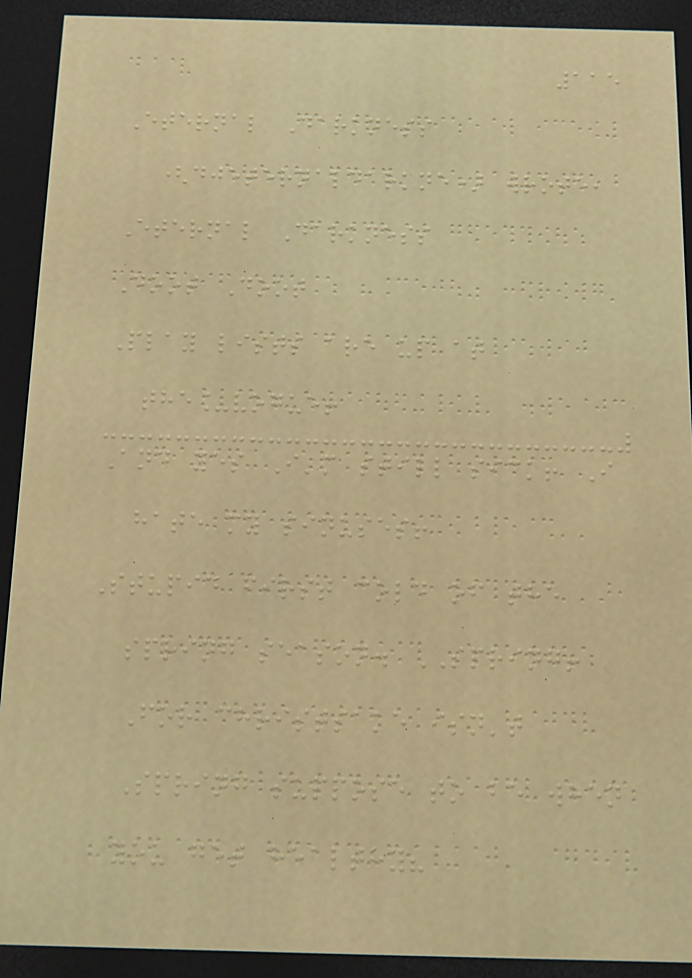115
Eternal Darkness
(djeternaldarkne) wrote,
Eternal Darkness
Doot Doot
Play lists are up at
the_vogue!
And yes I'm still sick! I
hate my sinuses!
Stupid first cold of the
spring season. SPRING!
For christsake isn't
Spring suppose to be when
you get healthy?
